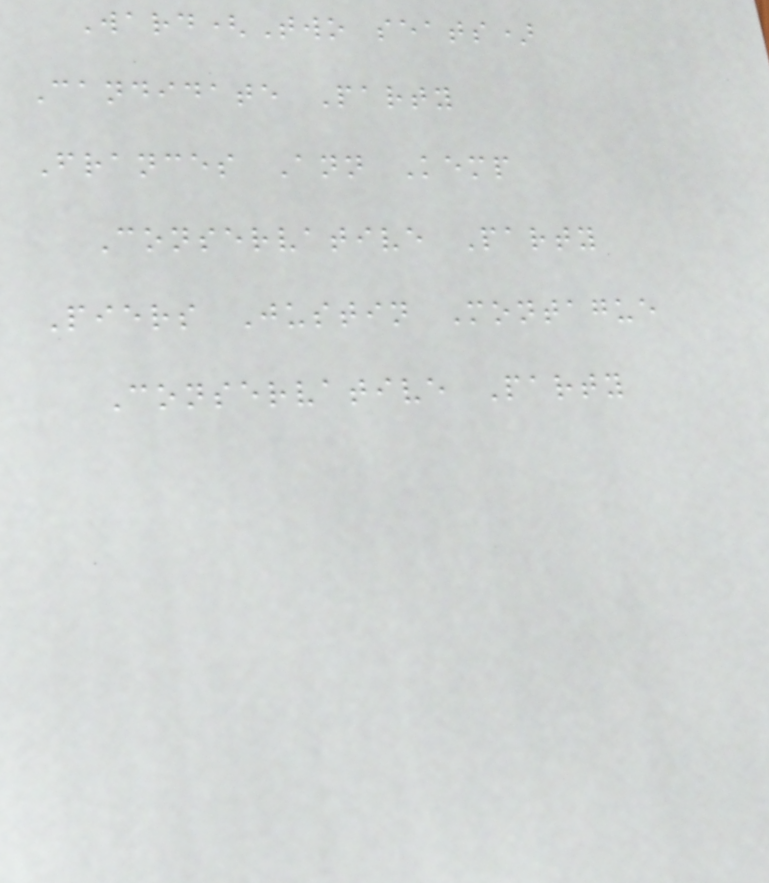Ward(Two seats)
Candidate Party
Frances Ann Kemp
Conservative Party
Piers Justin Montague
Conservative Party
